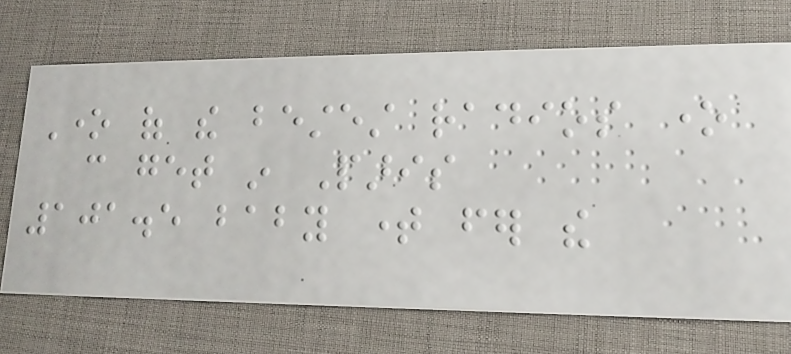One of the bestest radios one
can get in Paris
101.5 baby time fer the
